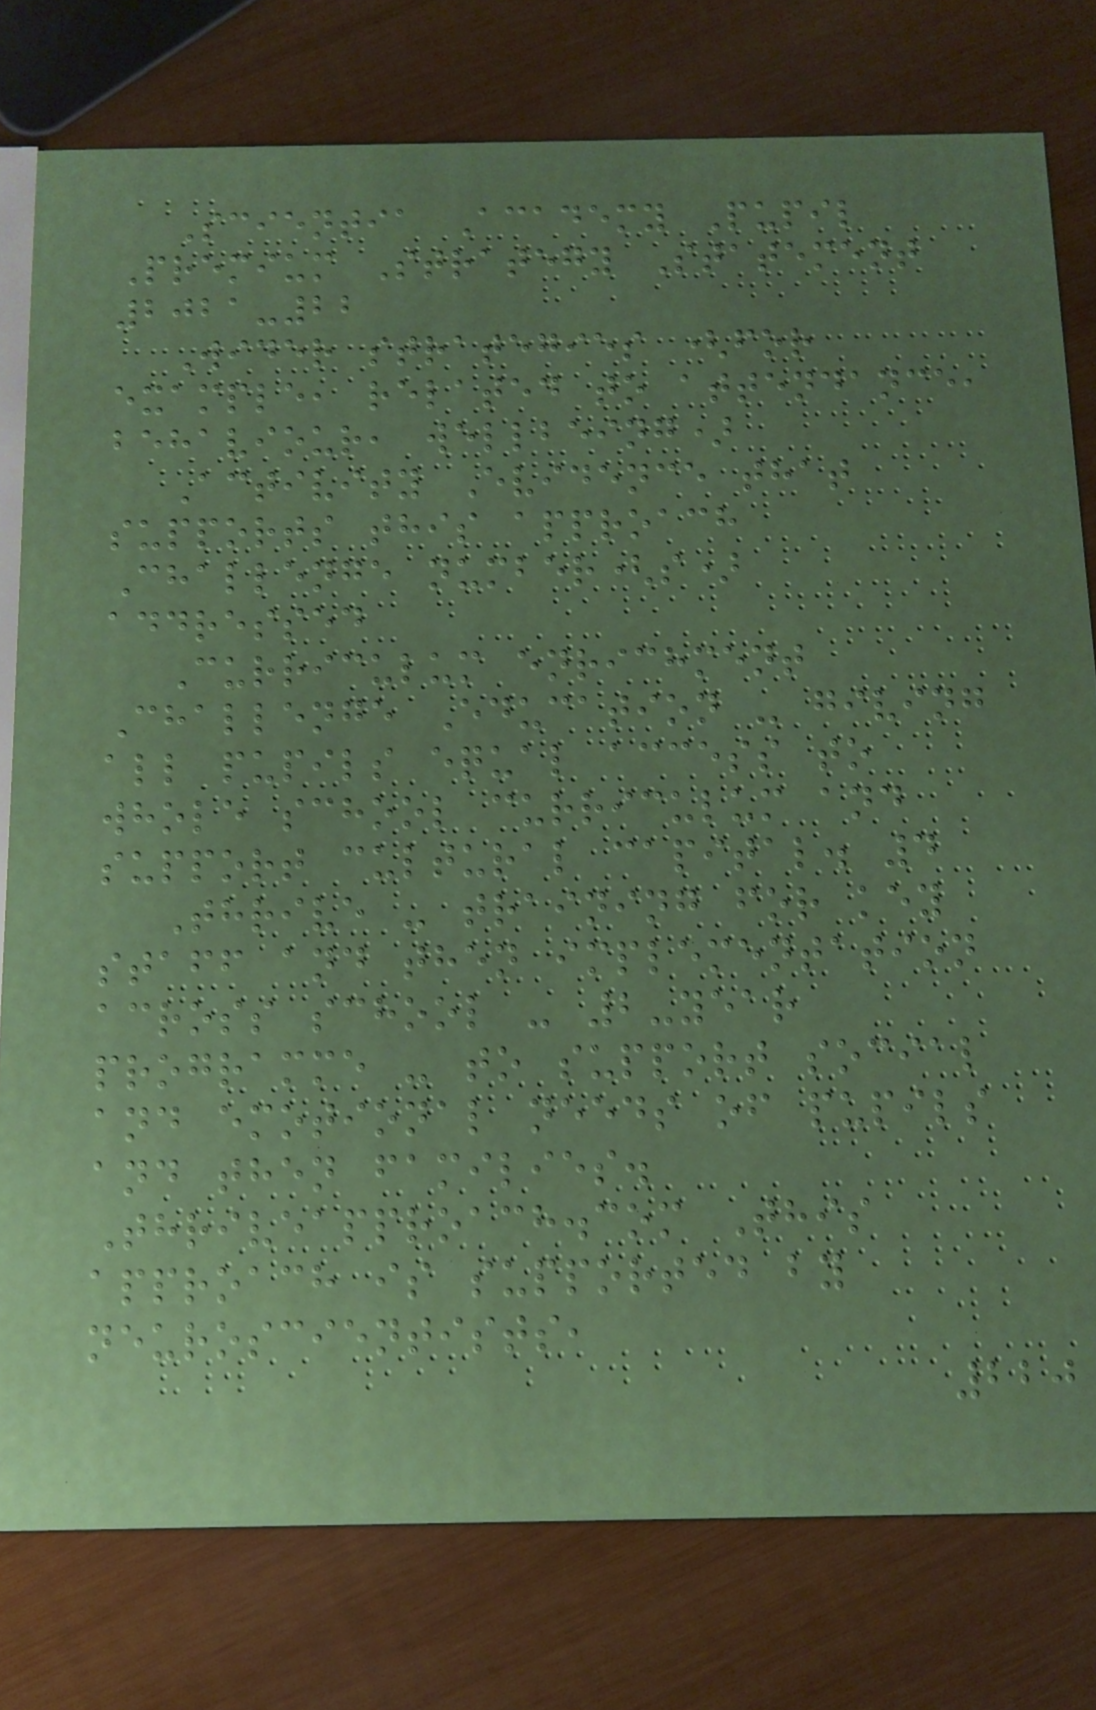Scientia Academy Pupil
Premium Strategy Statement
2021-22
Wider strategies (for
example, related to attendance,
behaviour, wellbeing)
Activity Evidence that
supports this approach
Challenge number(s)
addressed
Curriculum enrichment
Challenge Education - giving
all pupils equal access to
whole school curriculum and
support cultural capital. 4
Thrive - training for key
staff and then implementation
across school - 2-year
programme - to support social
and emotional needs of pupils
and then families.
Thriveapproach.com This
approach is supported by
neuroscientists,
220
